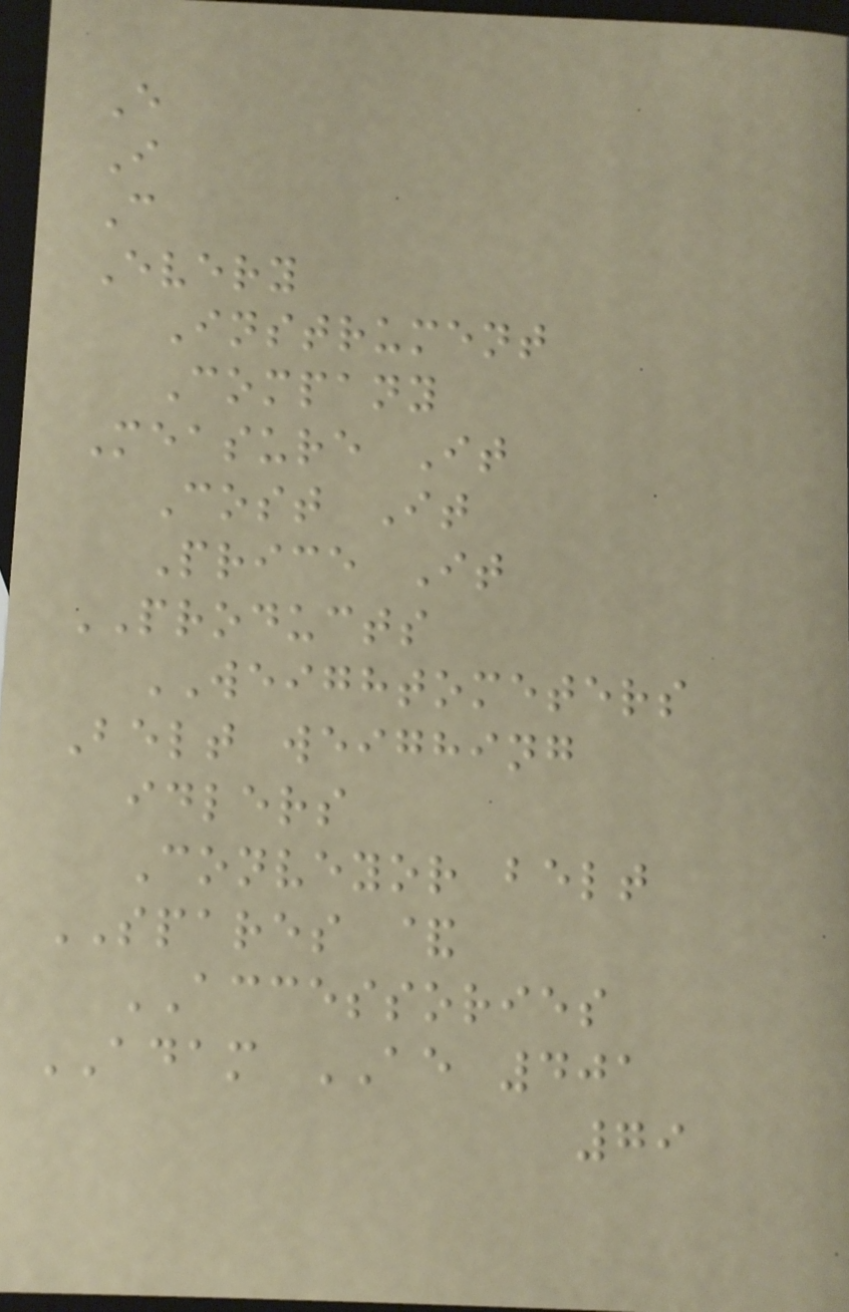E
I
C
Every
Instrument
Company
Measure It
Cost It
Price It
PRODUCTS
WEIGHTOMETERS
Belt weighing
idlers
Conveyor belt
SPARES &
ACCESSORIES
ADAM AE 401
79
